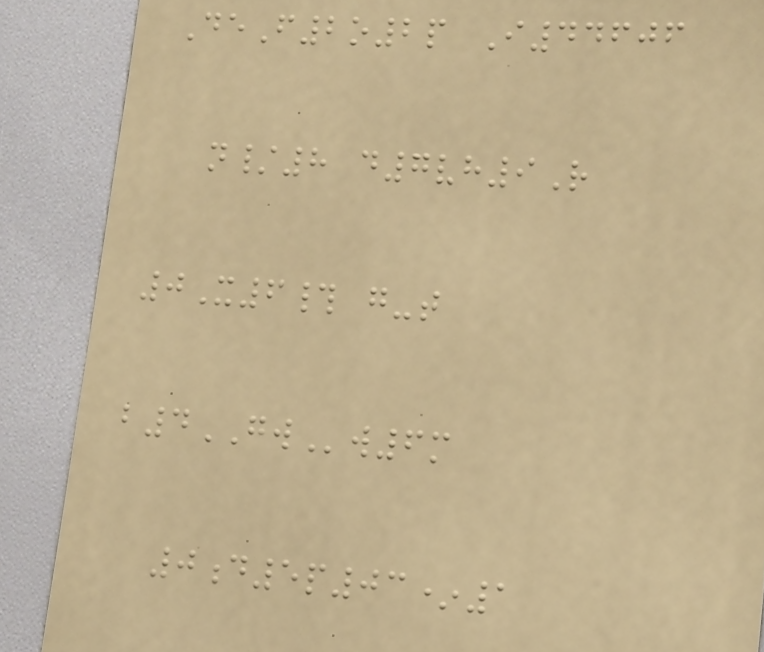DeF2o2p I44606
n/8 d7vh9R
0X6# g-t
b4GWw6m
0d5p03*1
